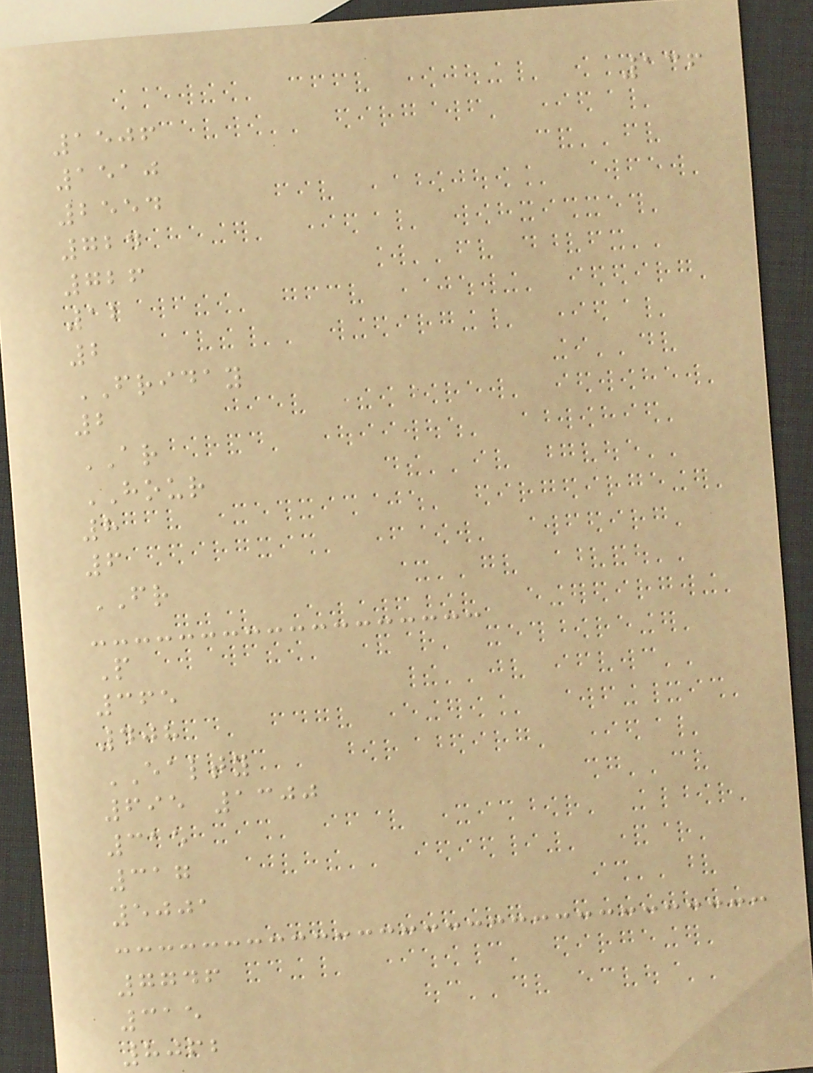136
1506
1510
2554
724
726
12
2
FRIDAY
2
AR
HOUR
8
6
FR
P
365
408
EALTY
695 1300
315
317
5001
7746
315
8062
